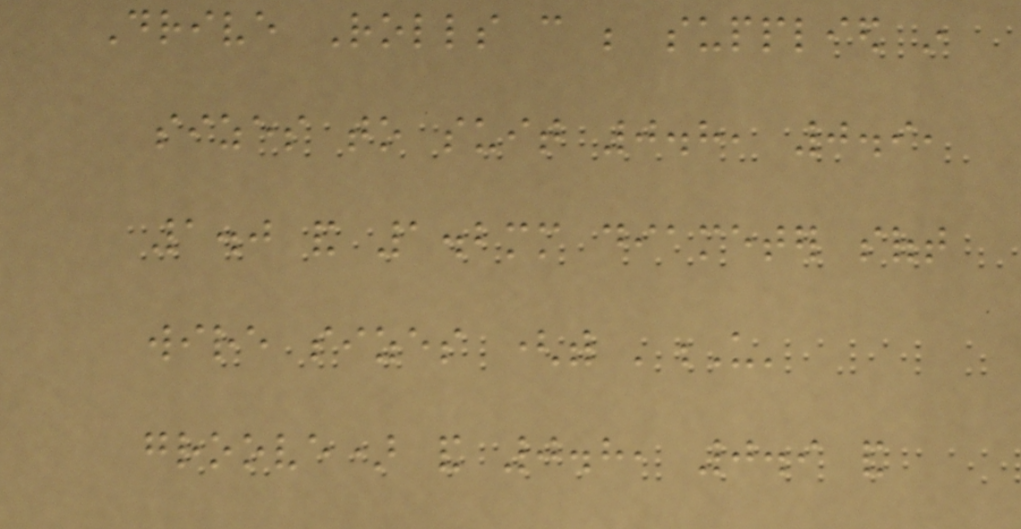Drive Rolls can be supplied in
sizes to suit 0.8, 0.9,
1.0 and 1.2mm diameter soft
wire sizes (with 'U'
groove) and 0.8, 0.9 and
